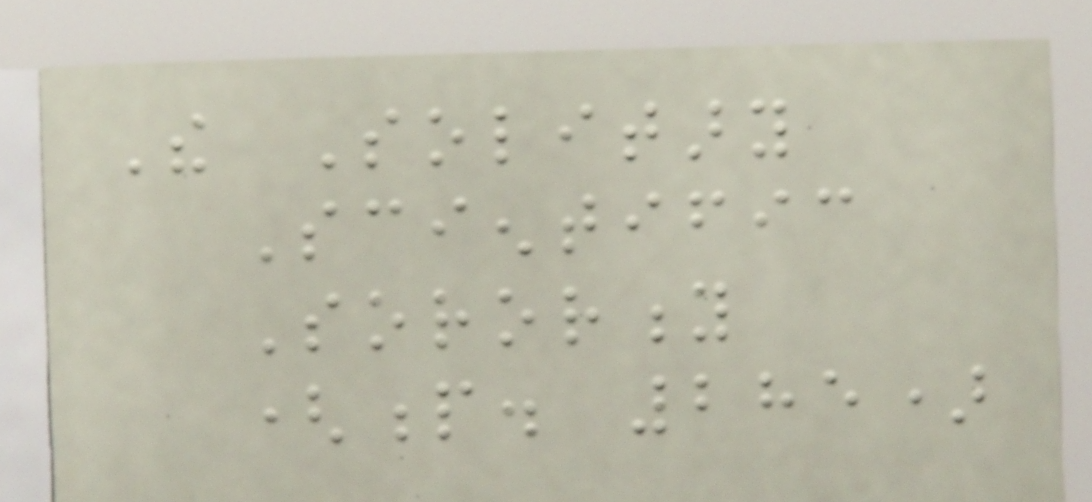The Solitary
Scientific
Sorority
(p. 285)
